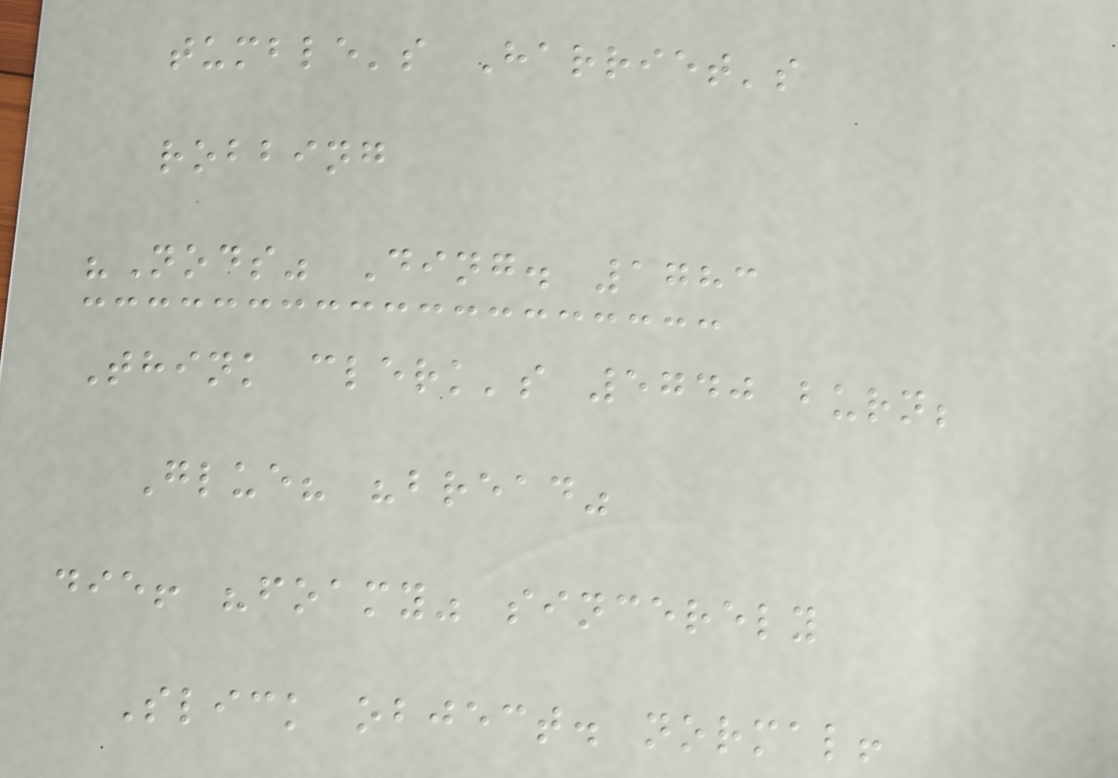tumble's Harriet's
robbing
"Nods" Ding. 1783
Think clerk's 5740 burn;
Glue? "bread"
die! "foamy" sincerely
Slick object. normal!
